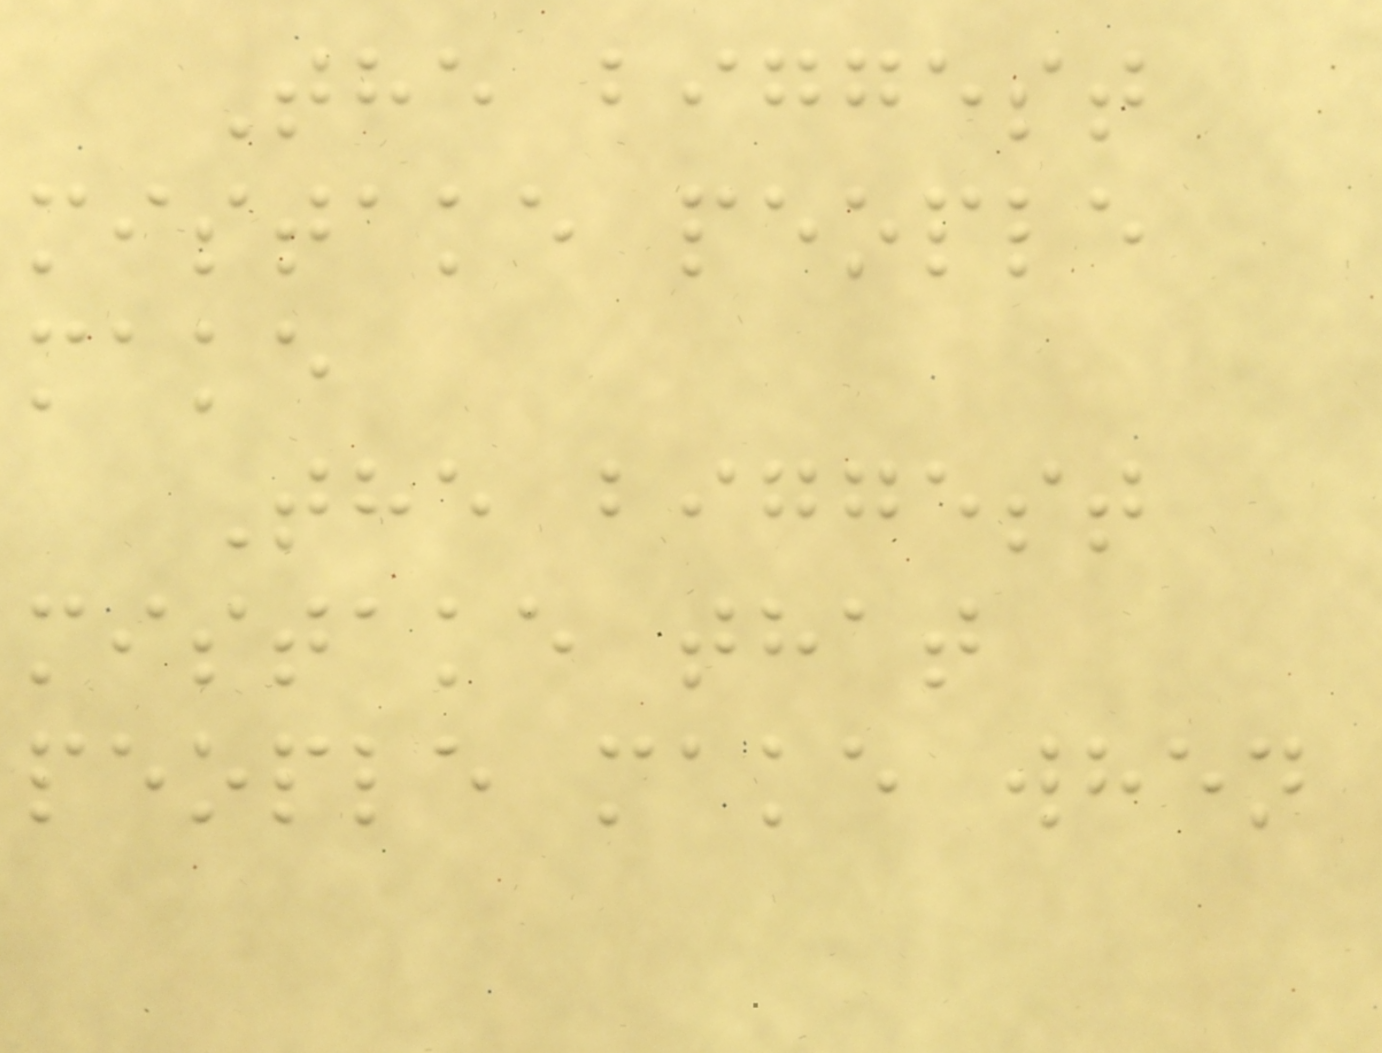The biggest
mistake people
make
The biggest
mistake that
people make when
